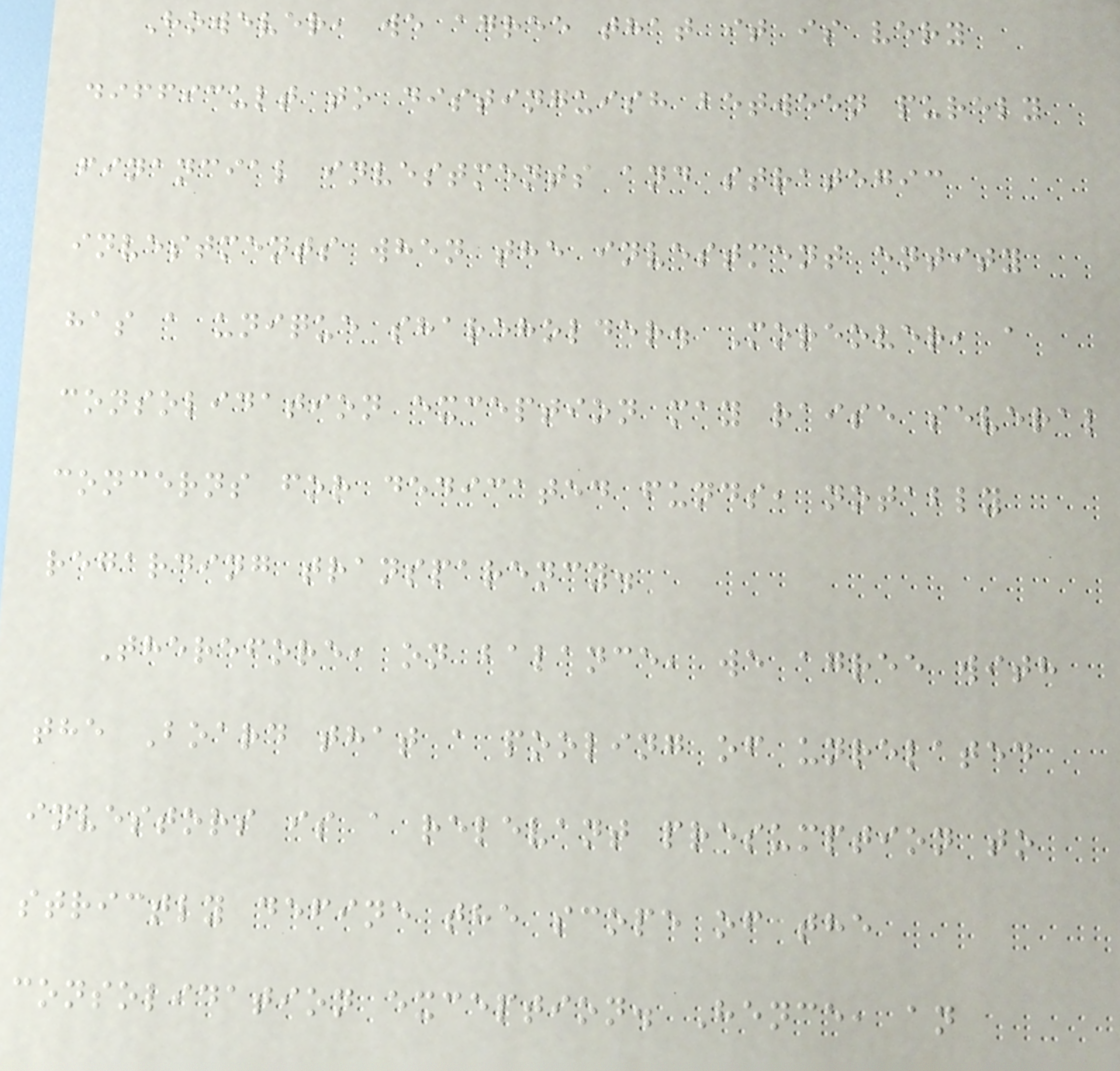However, we agree that it is very
difficult to distinguish between purely
financial investments and strategic
investments when the investment entity
has a unique shareholder. Moreover, a
consolidation exception may raise several
concerns for dedicated funds, notably
regarding transparency.
Therefore, on balance, we agree with
the Board that a pooling of unrelated
investors is a relevant presumption to
strictly define the scope of the
consolidation exception. Hence, an
